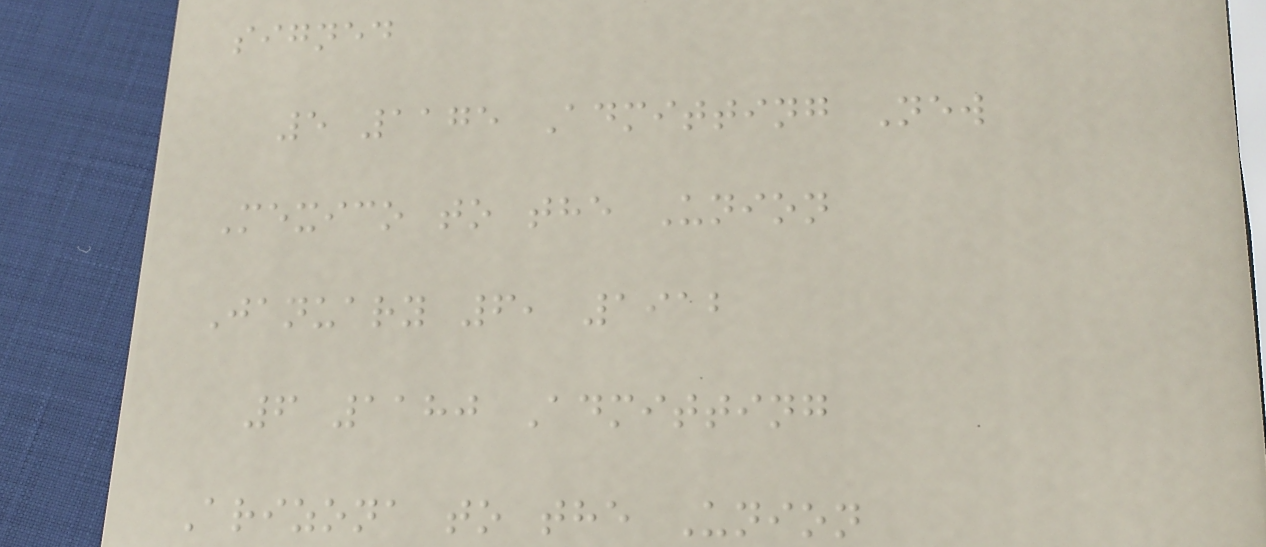signed
5 1175 Admitting New
Mexico to the Union
January 6, 1912
6 1180 Admitting
Arizona to the Union
